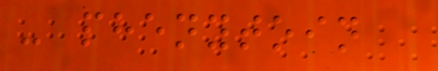- phenytoin
